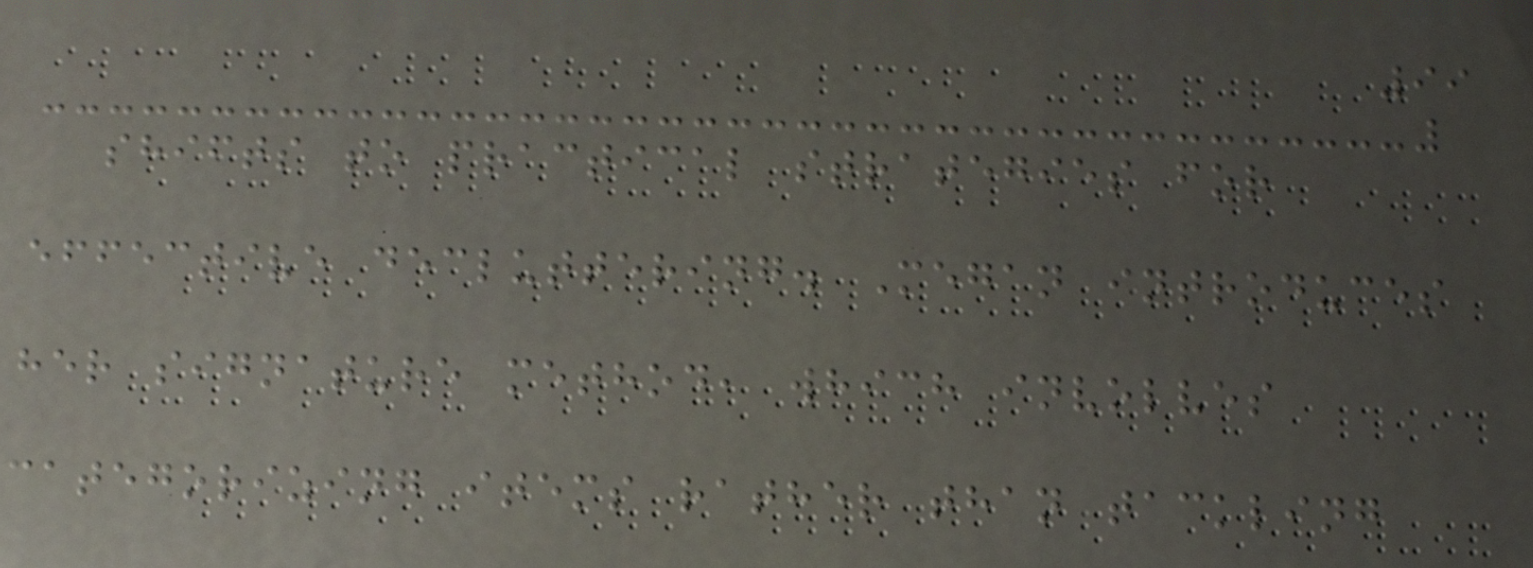99
shifts to practical strategies for
effective decluttering. Megan introduces
her signature method, which involves
categorizing items rather than tackling
